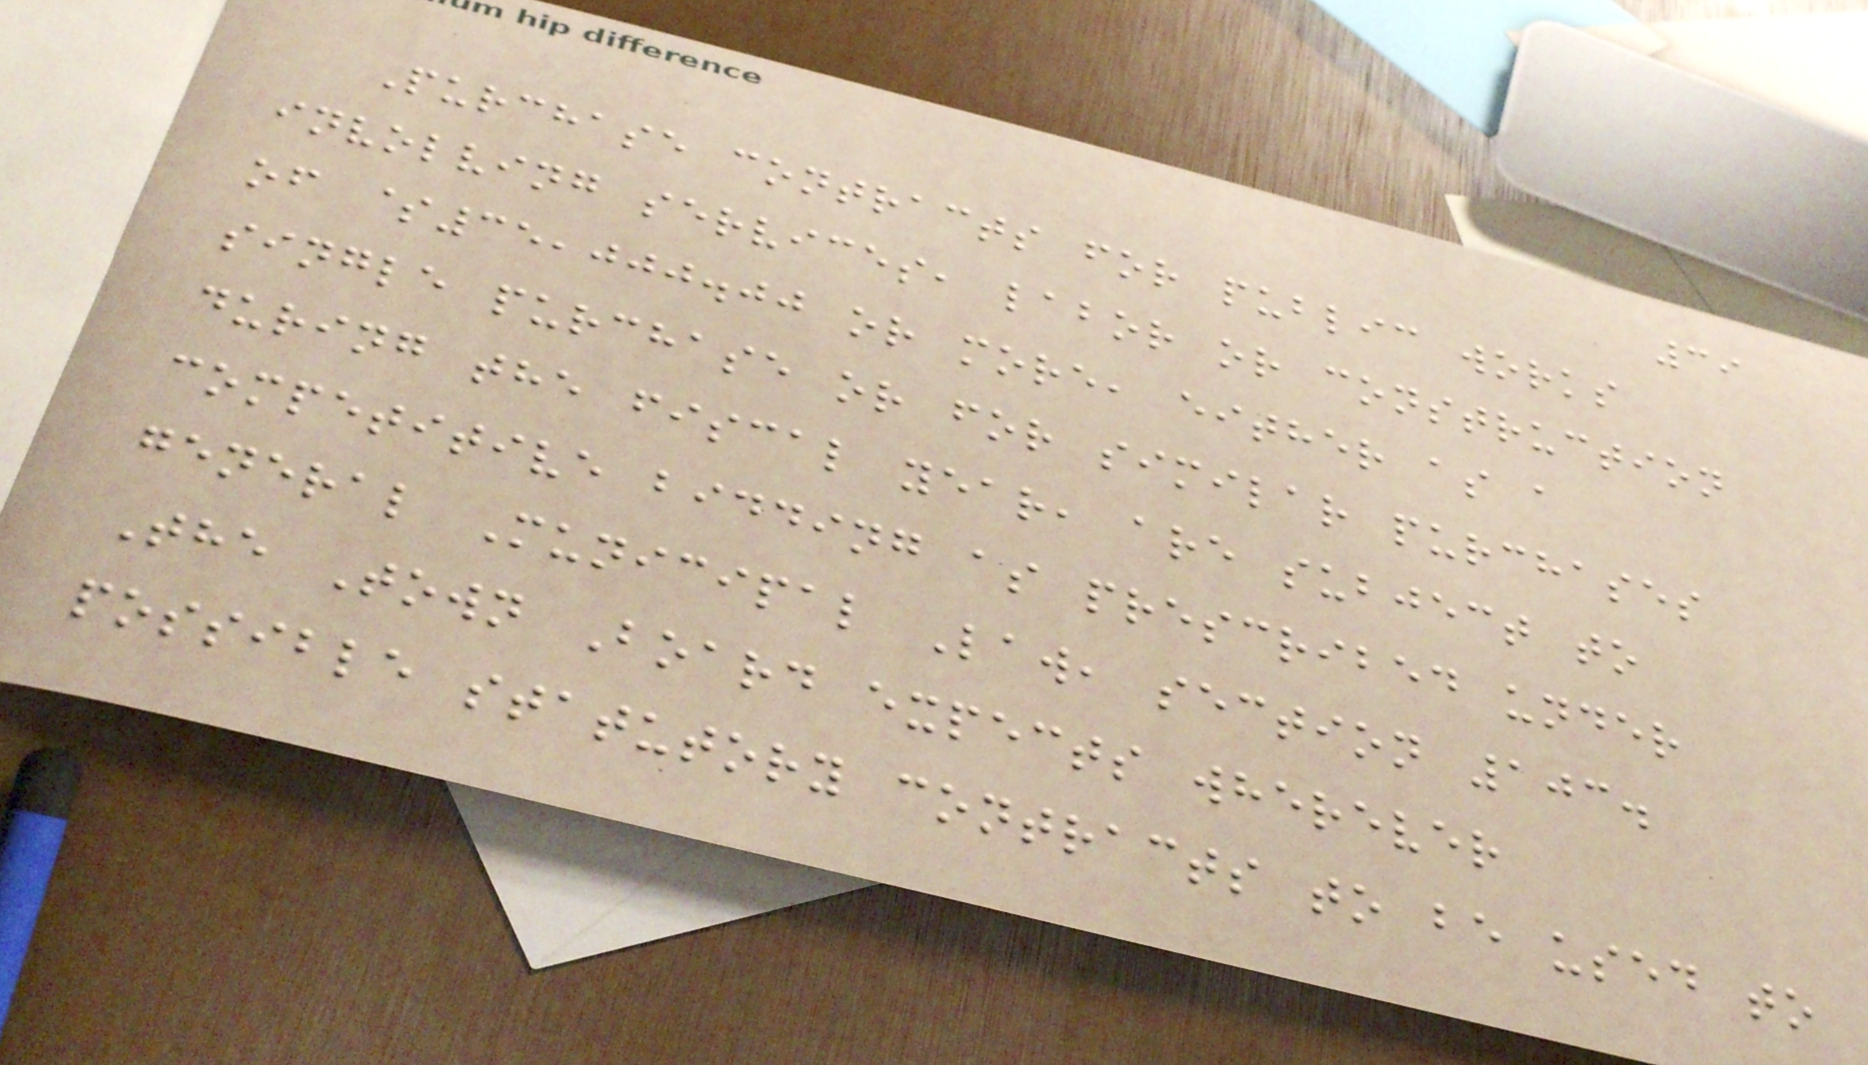39
Purchase contracts for public works
involving services, labor or construction
of $35,000.00 or more, either as a
single purchase or for similar purchases
during the fiscal year, are subject to
competitive bidding as prescribed under
general Municipal Law, section 103.
The Town Board expects wherever
possible statutory contracts to be used to
